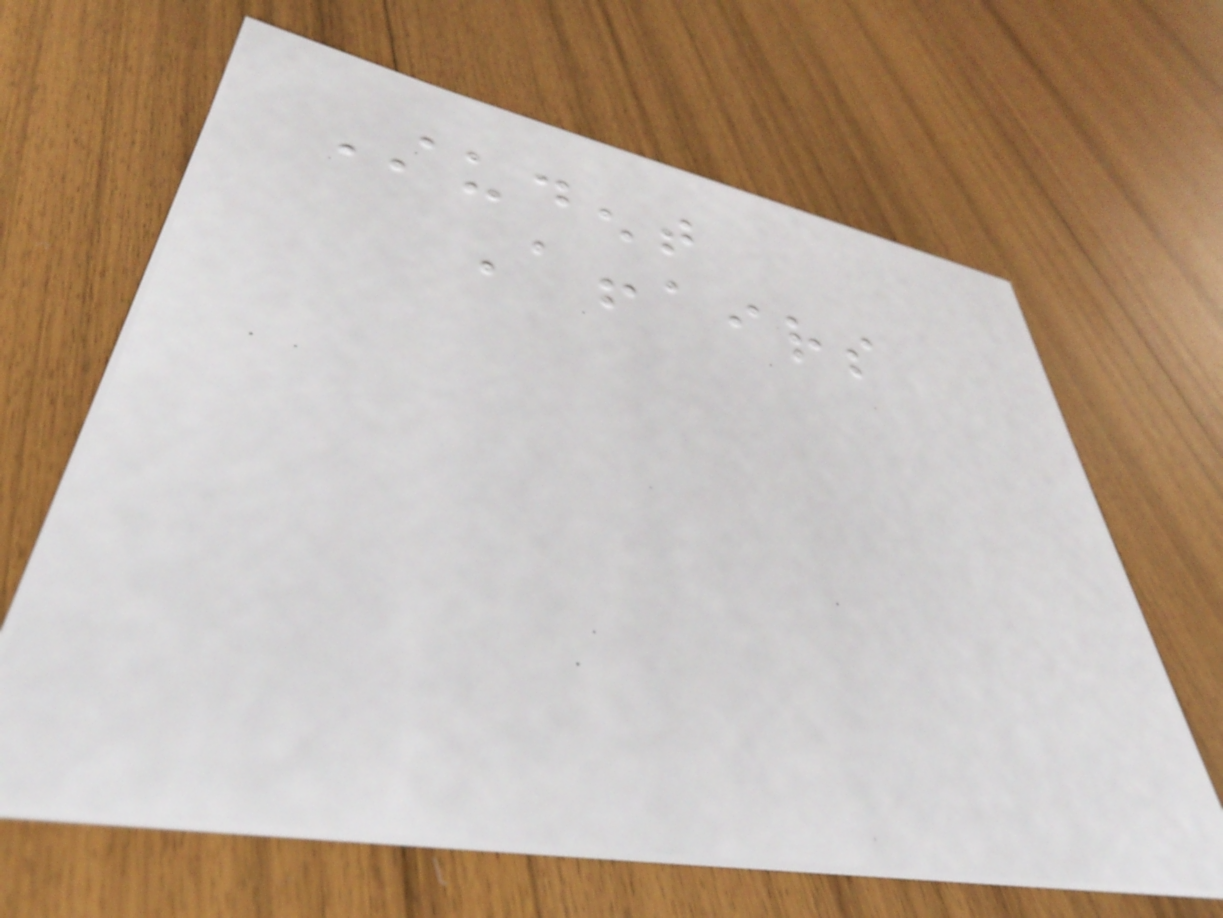Student
Affairs
